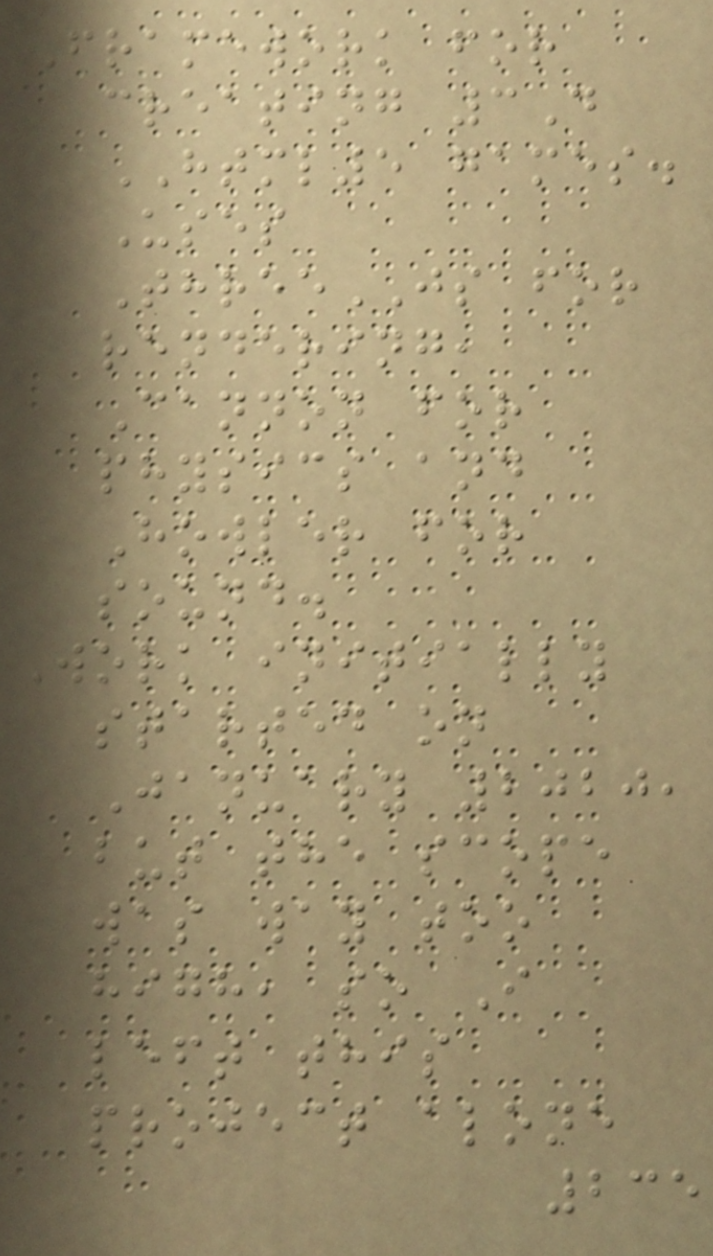Framework for
creating 3D
HTML5 games.
Uses
ThreeJS for
rendering,
Cannon for
physics and
Howler for
sound.
Work initially
started on
January 2020,
but the scope
was way too
high, so I
left this
project alone
235
